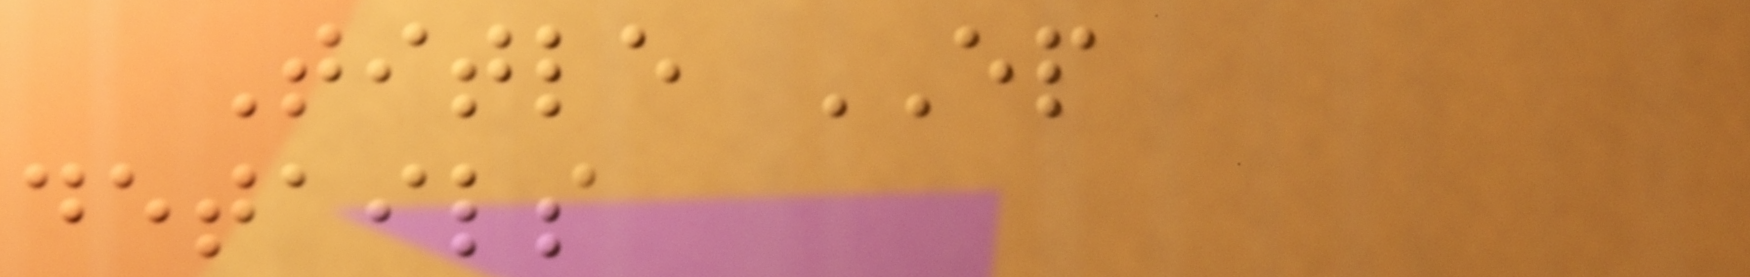Title EP
details
